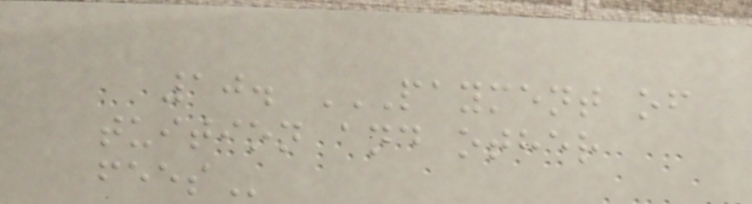10. PAYMENT OF
TUITION AND OTHER
FEES
